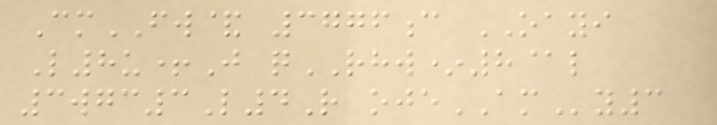CmFW& 3776c OAYI
L8u+J qRHW*8@l
3wgc3L4R ojeAMy3
